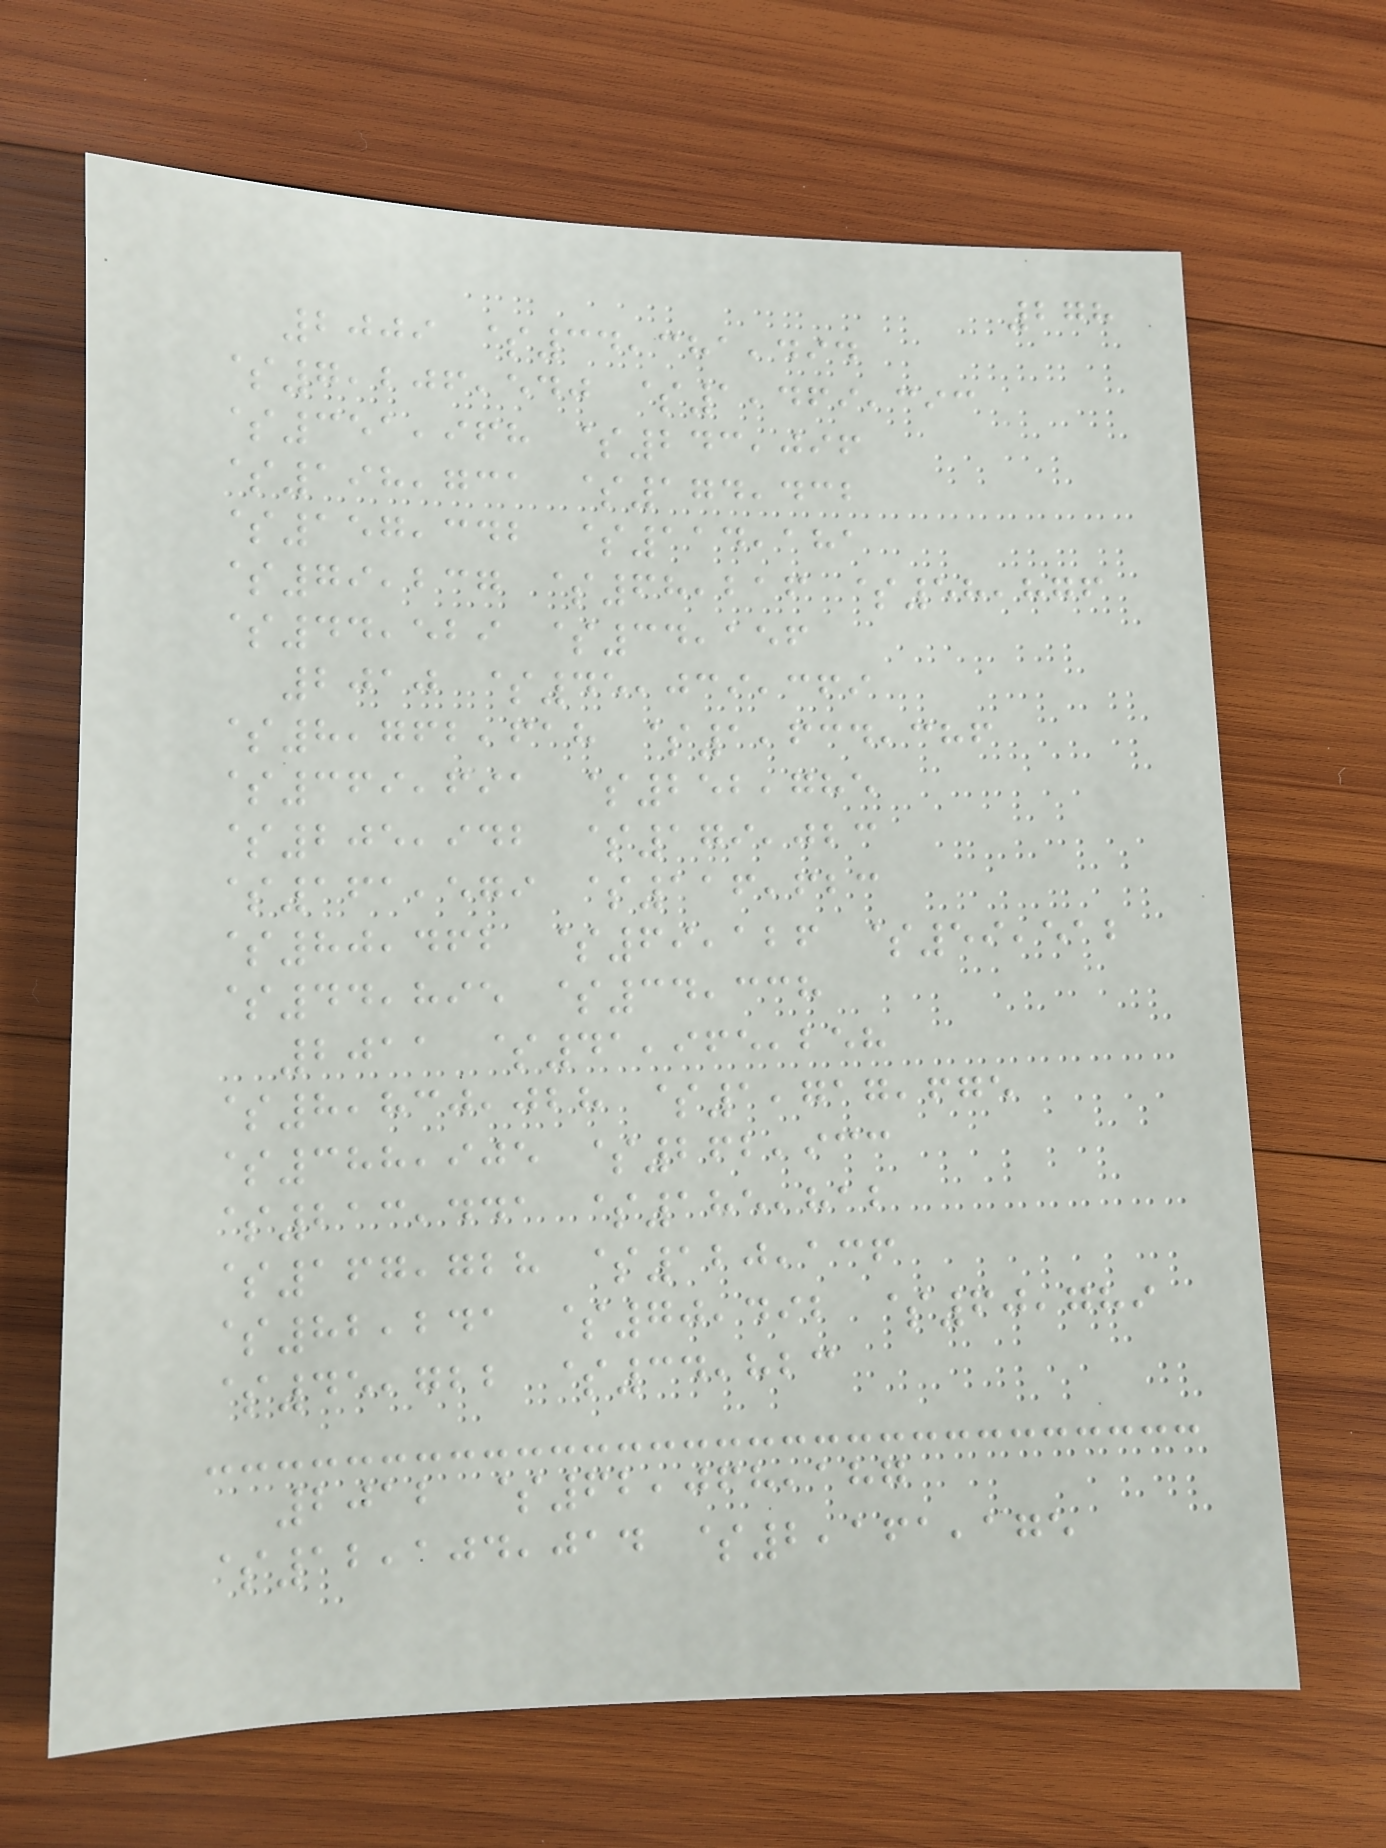278
2009 $34,381,494
$7,206,540 $1,469,393
$351,968 $243,096
$198,731 $174,432
$157,342 $114,181
$79,237 $68,216 $58,876
$44,529 $34,156
2010 $45,039,369
$8,762,618 $1,634,386
$369,691 $252,785
$205,942 $179,023
$161,579 $116,623
$80,462 $69,126 $59,512
$44,895 $34,338
2011 $41,965,258
$8,830,028 $1,717,675
$388,905 $262,933
$213,441 $185,812
$167,728 $120,136
$82,241 $70,492 $60,789
$45,722 $34,823
2012 $62,068,187
$12,104,014 $2,161,175
